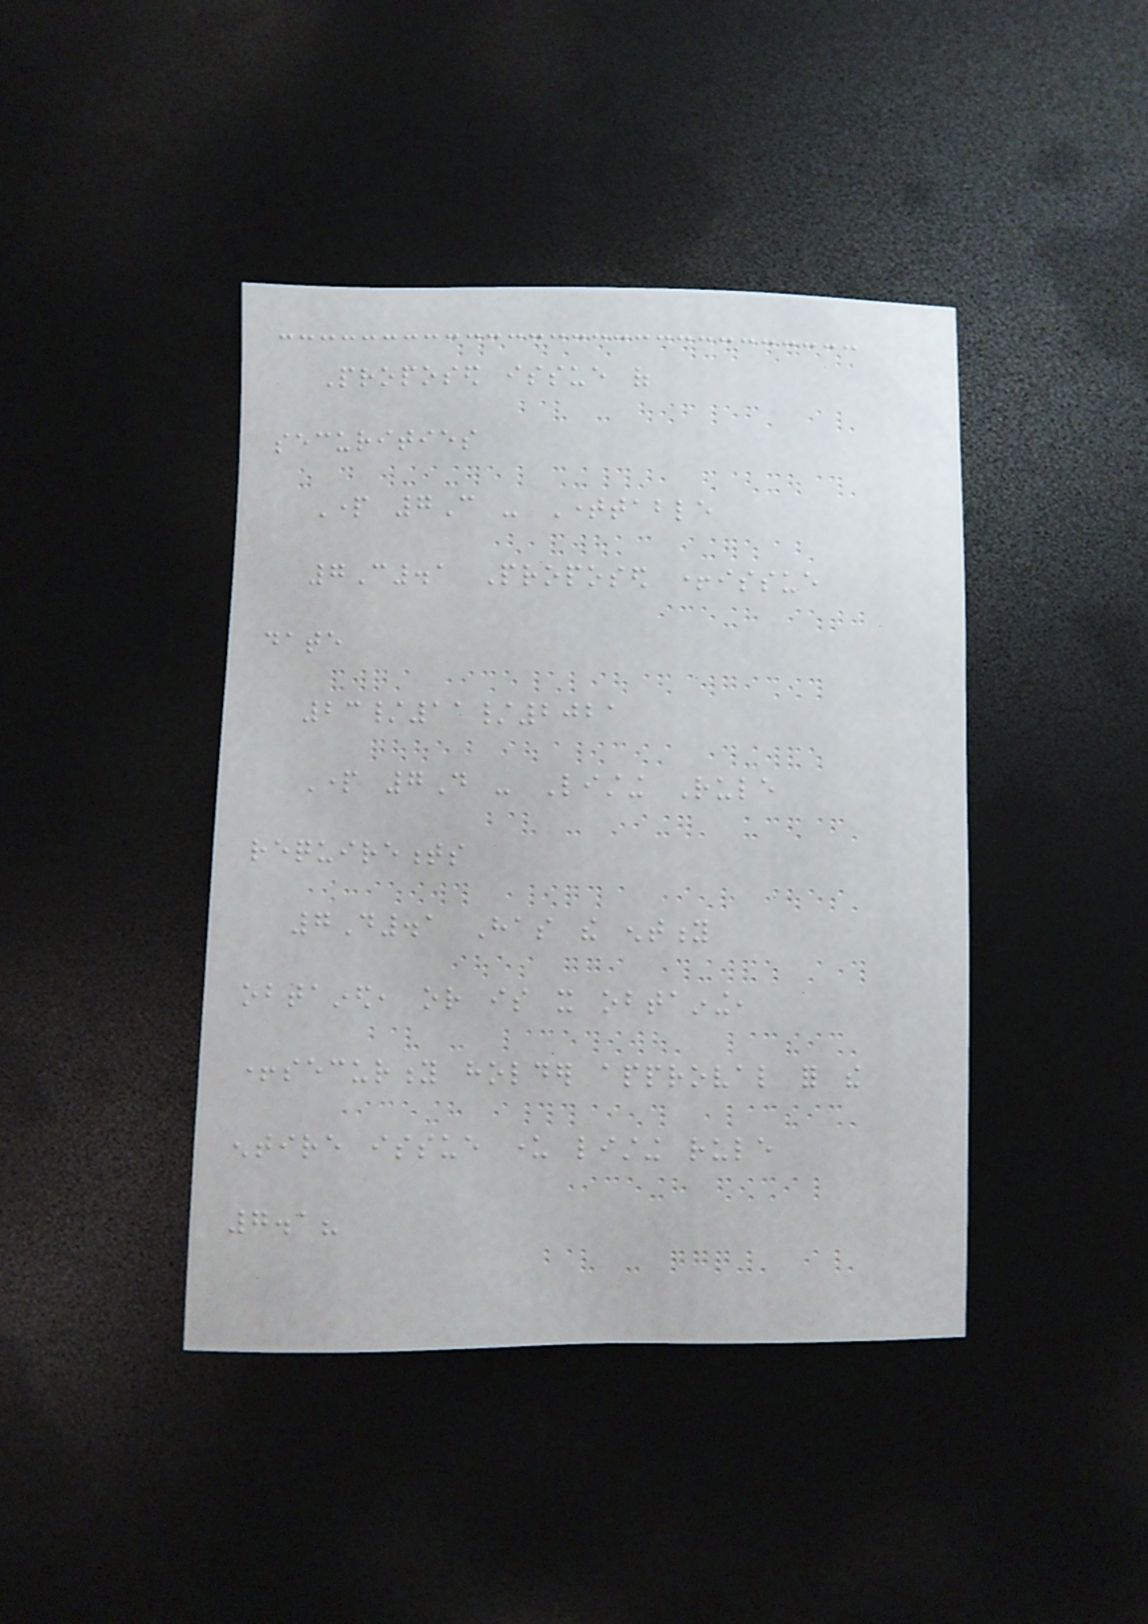Proposed issue of
securities
Part 7C - Timetable
7C.1 Proposed +issue
date
23/11/2021
Part 7D - Listing Rule
requirements
7D.1 Has the entity
obtained, or is it obtaining,
+security holder approval for the
entire issue under listing rule
7.1?
